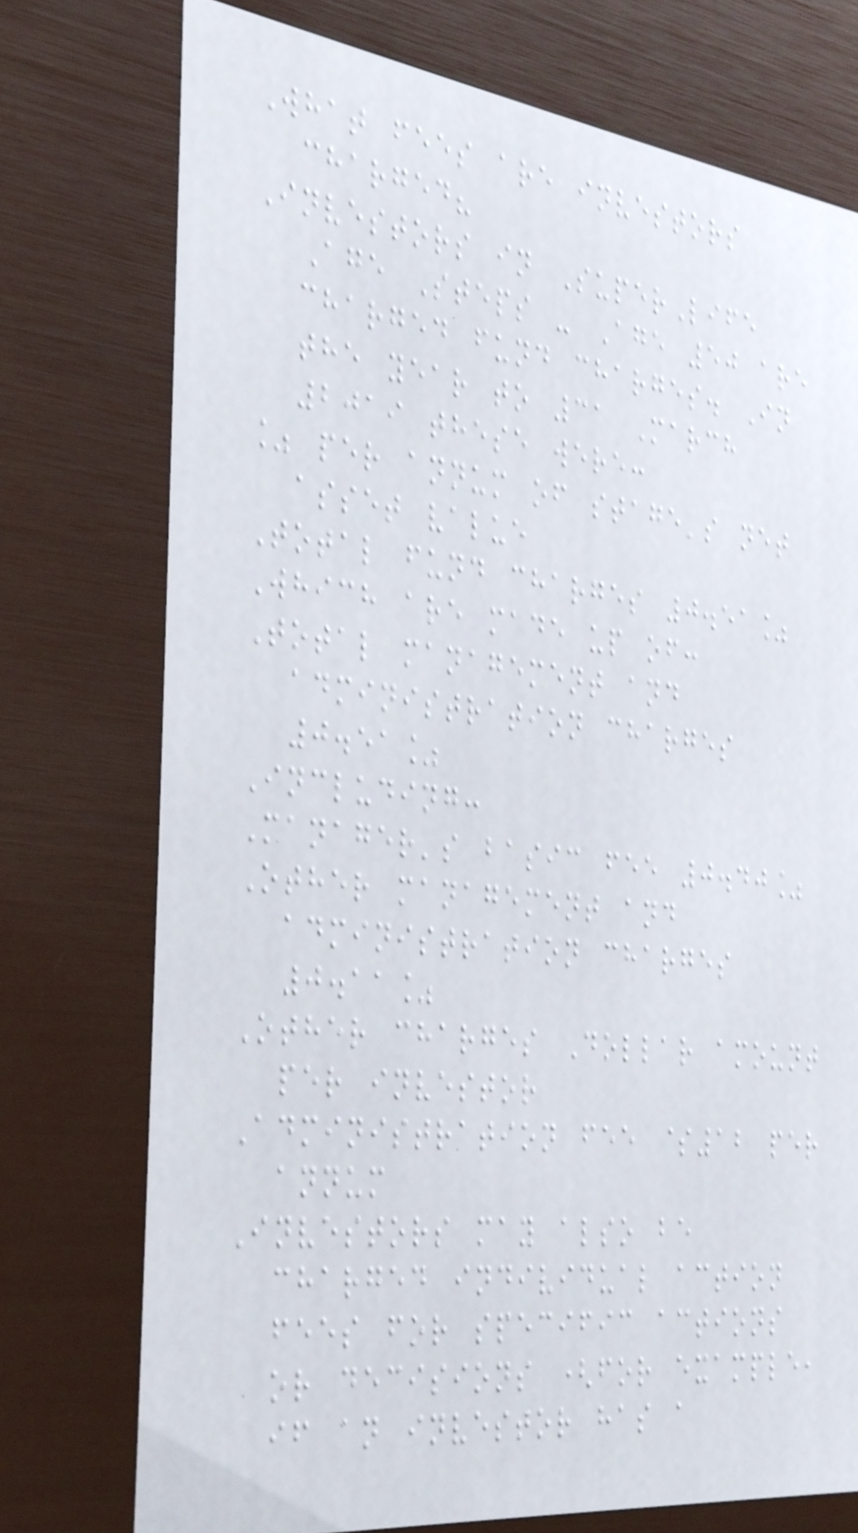What fees are investors
charged?
Investors in SuperLife
Age Steps - Age 50 are
charged fund charges. In
the year to 31 March
2019 these were:
% per annum of stage's net
asset value
Total fund charges 0.51%
Which are made up of:
Total management and
administration charges
0.51%
Including:
Manager's basic fee 0.40%
Other management and
administration charges
0.11%
Other charges Dollar amount
per investor
Administration fee $12 per
annum
Investors may also be
charged individual action
fees for specific actions
or decisions (for example,
if an investor has a
